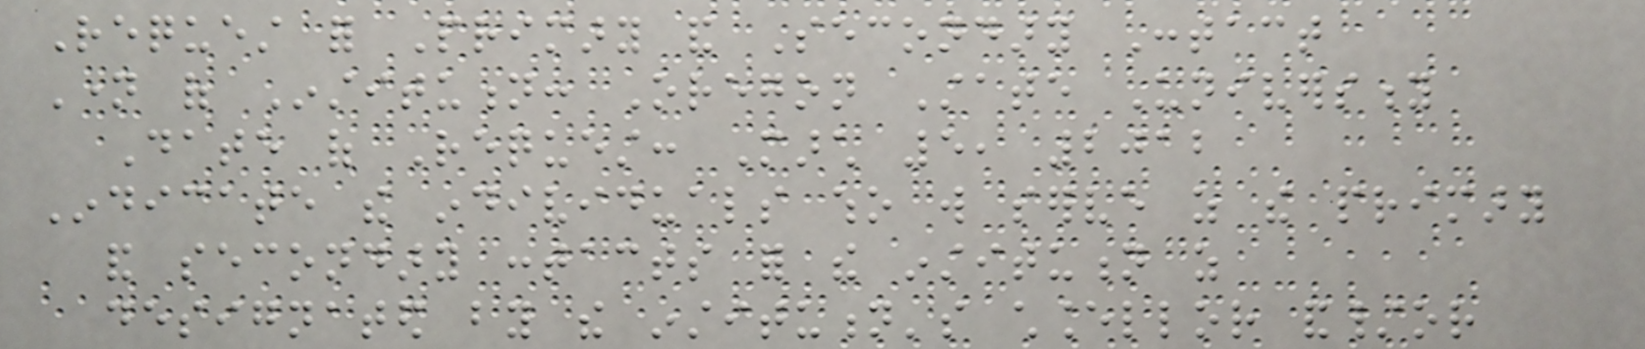Request for Primary and Secondary Contact
Name of Institution: Oregon State University
Date of Request: March 5, 2012
Indicate the individuals who will serve as the primary
and secondary contacts for the institution as
designated by the institution's chancellor and/or
